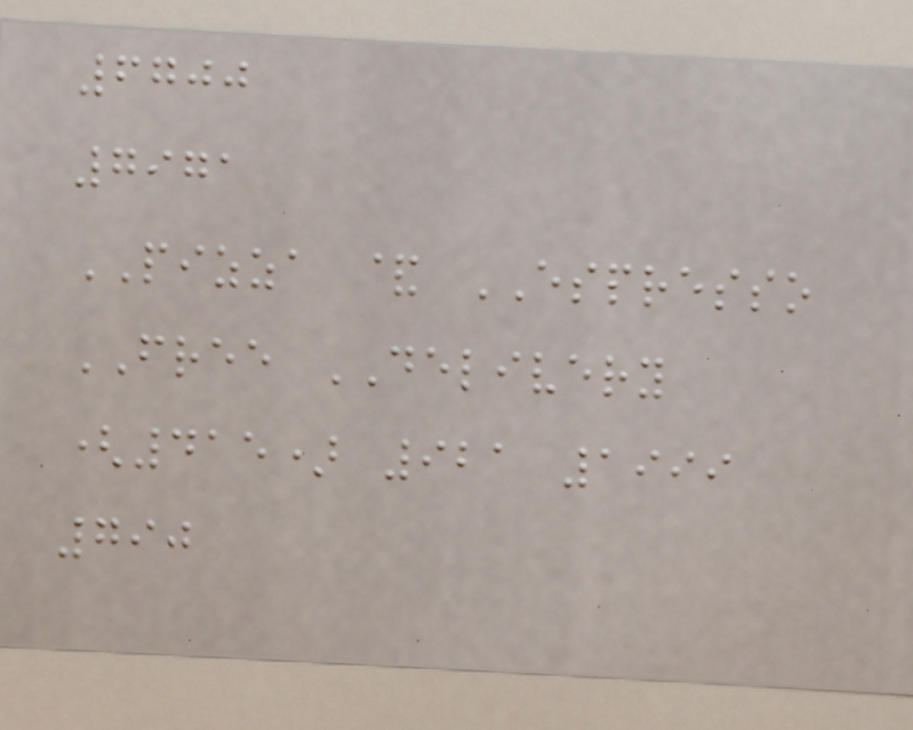6700
7971
PIZZA & ESPRESSO
FREE DELIVERY
(415) 921 1999
790
